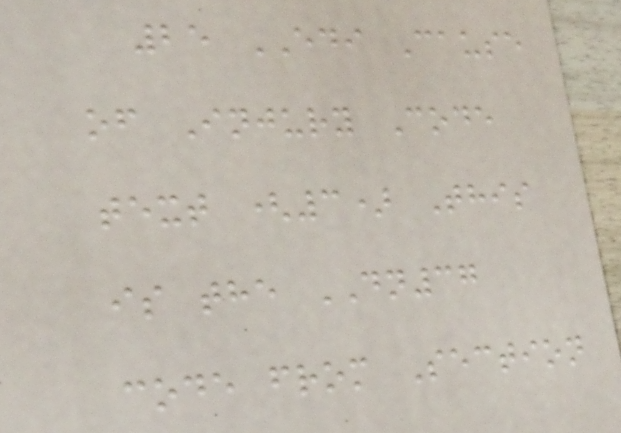25 EDI Cause
of Injury Code
text (3) This
is the DN37
code from Section
